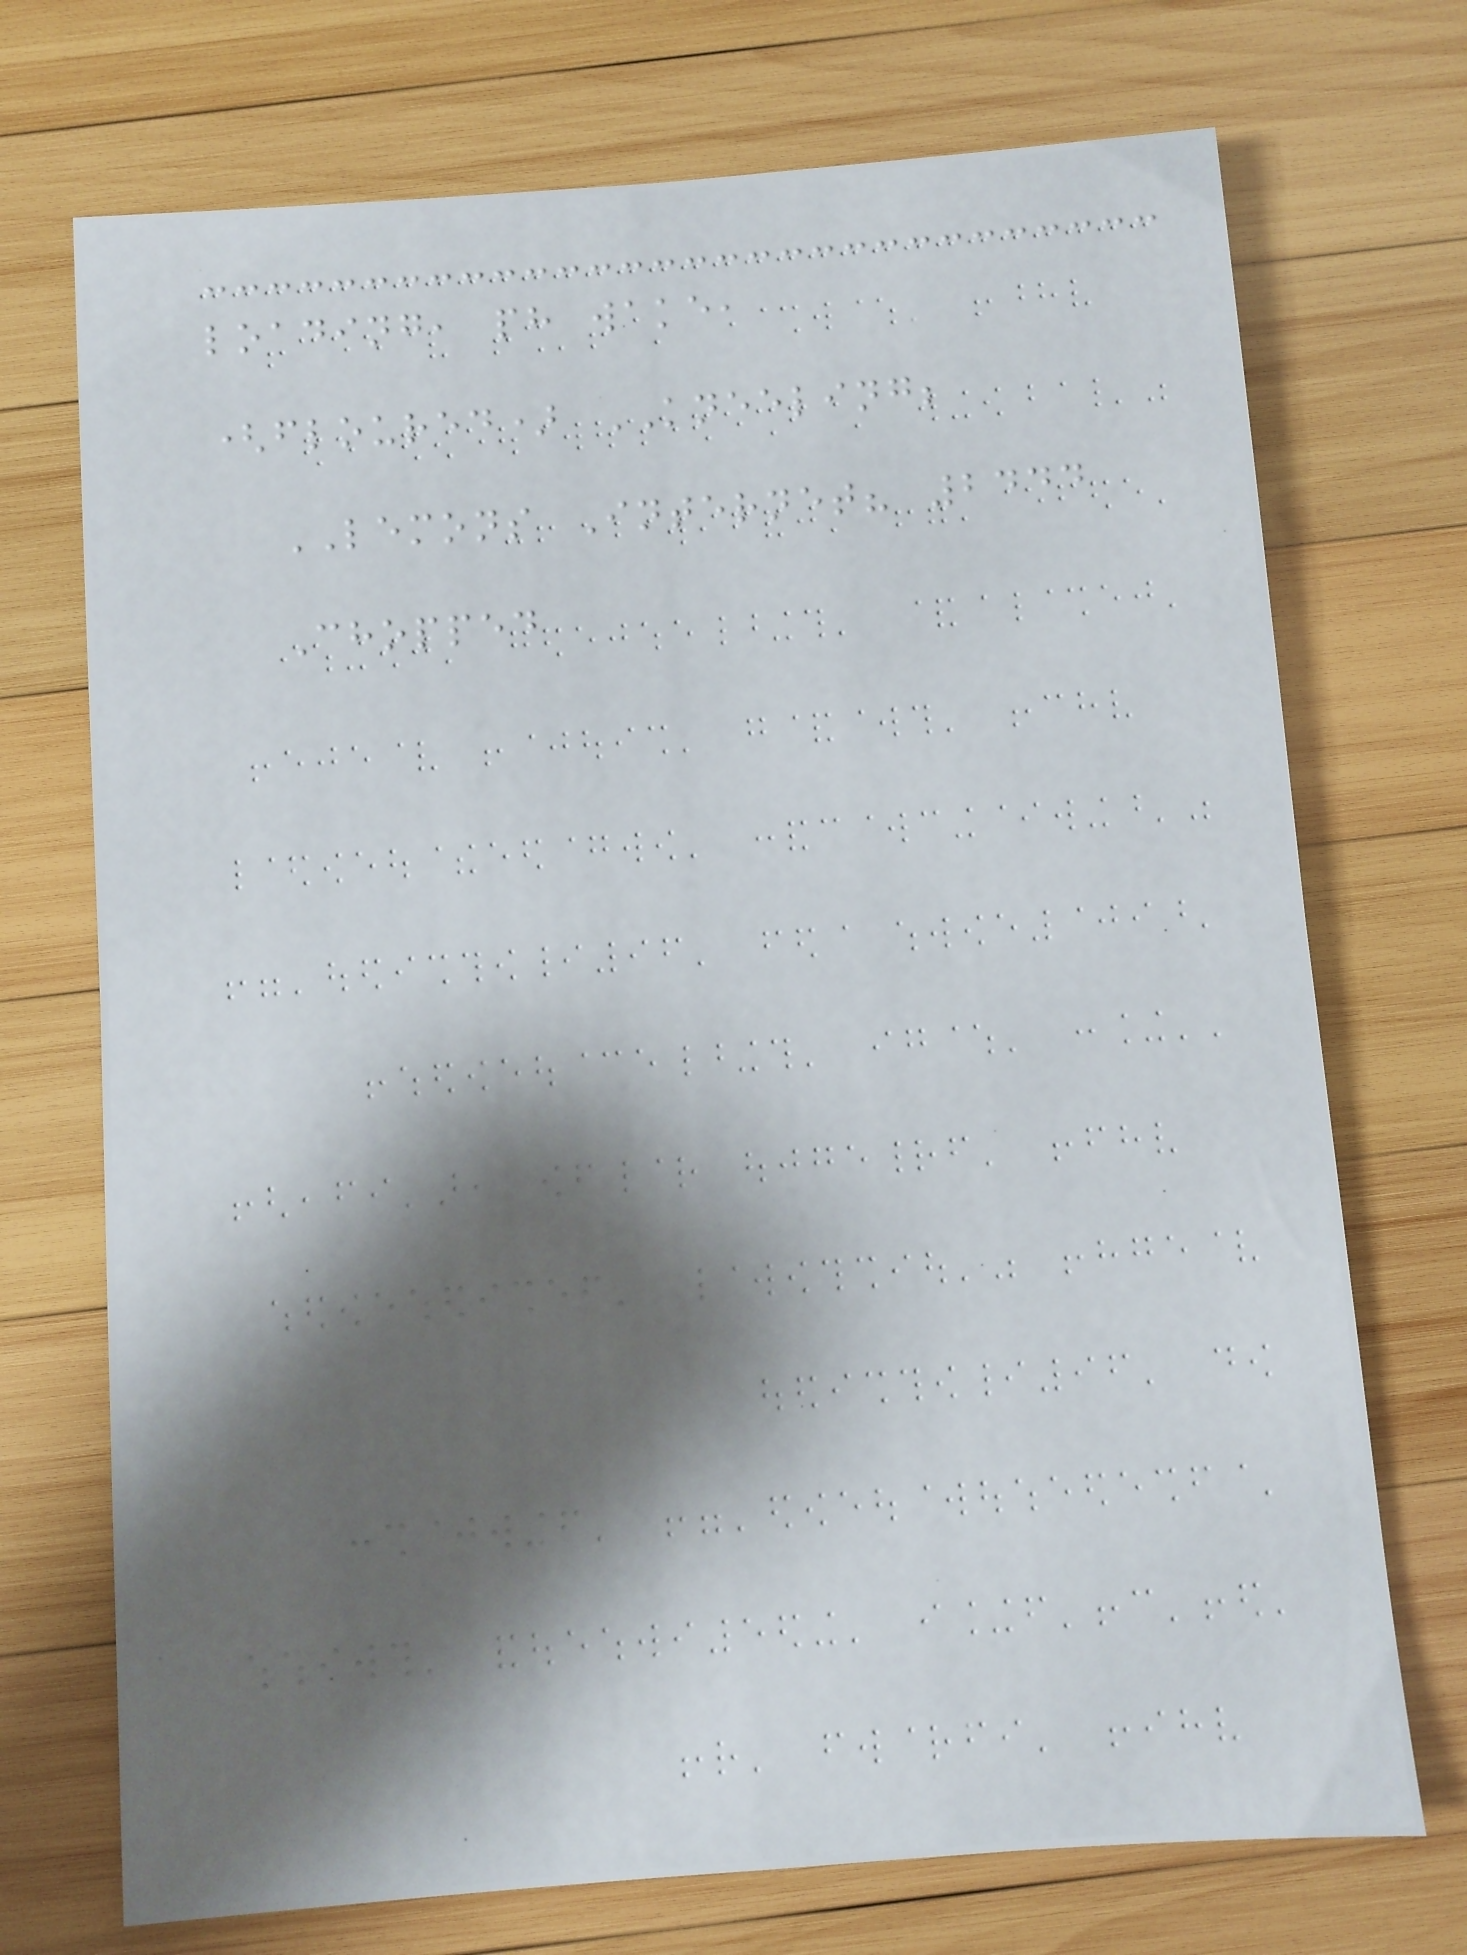loading, ph wake,
(floured) KNEELING;
LEMONS Internet? 2444
Chopped
